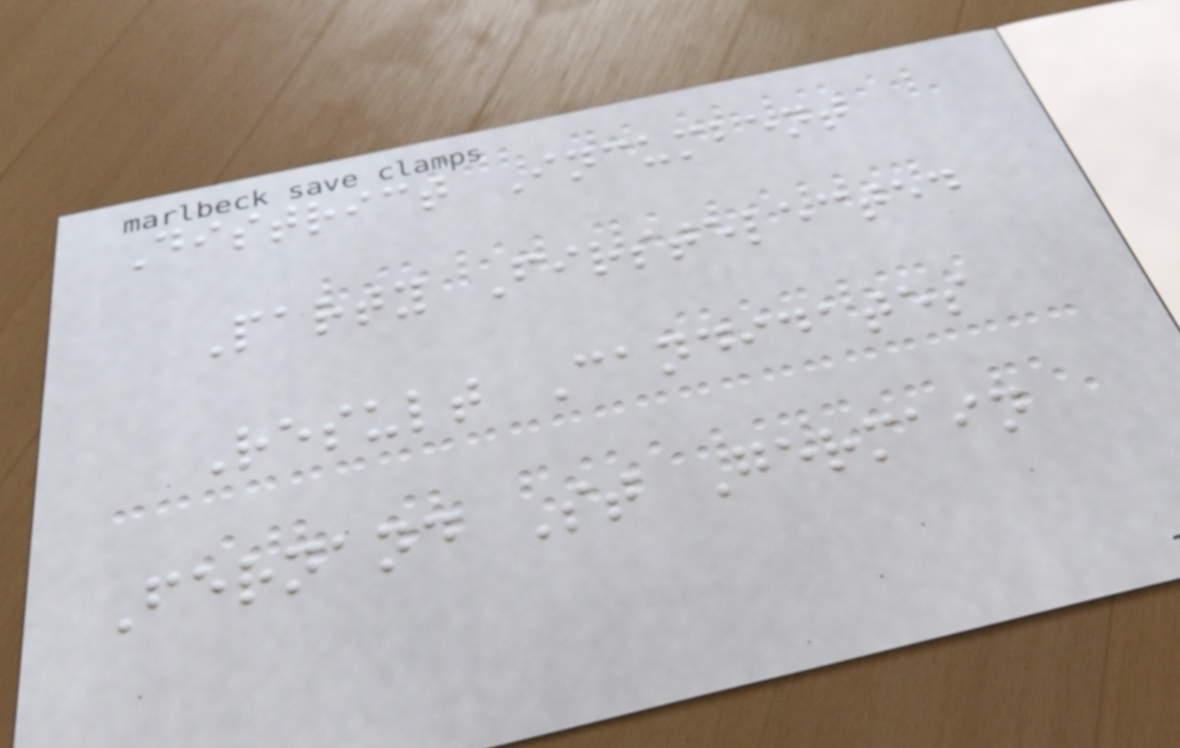District Incumbent
Party Firstelected
Result Candidates
Fernand St Germain
